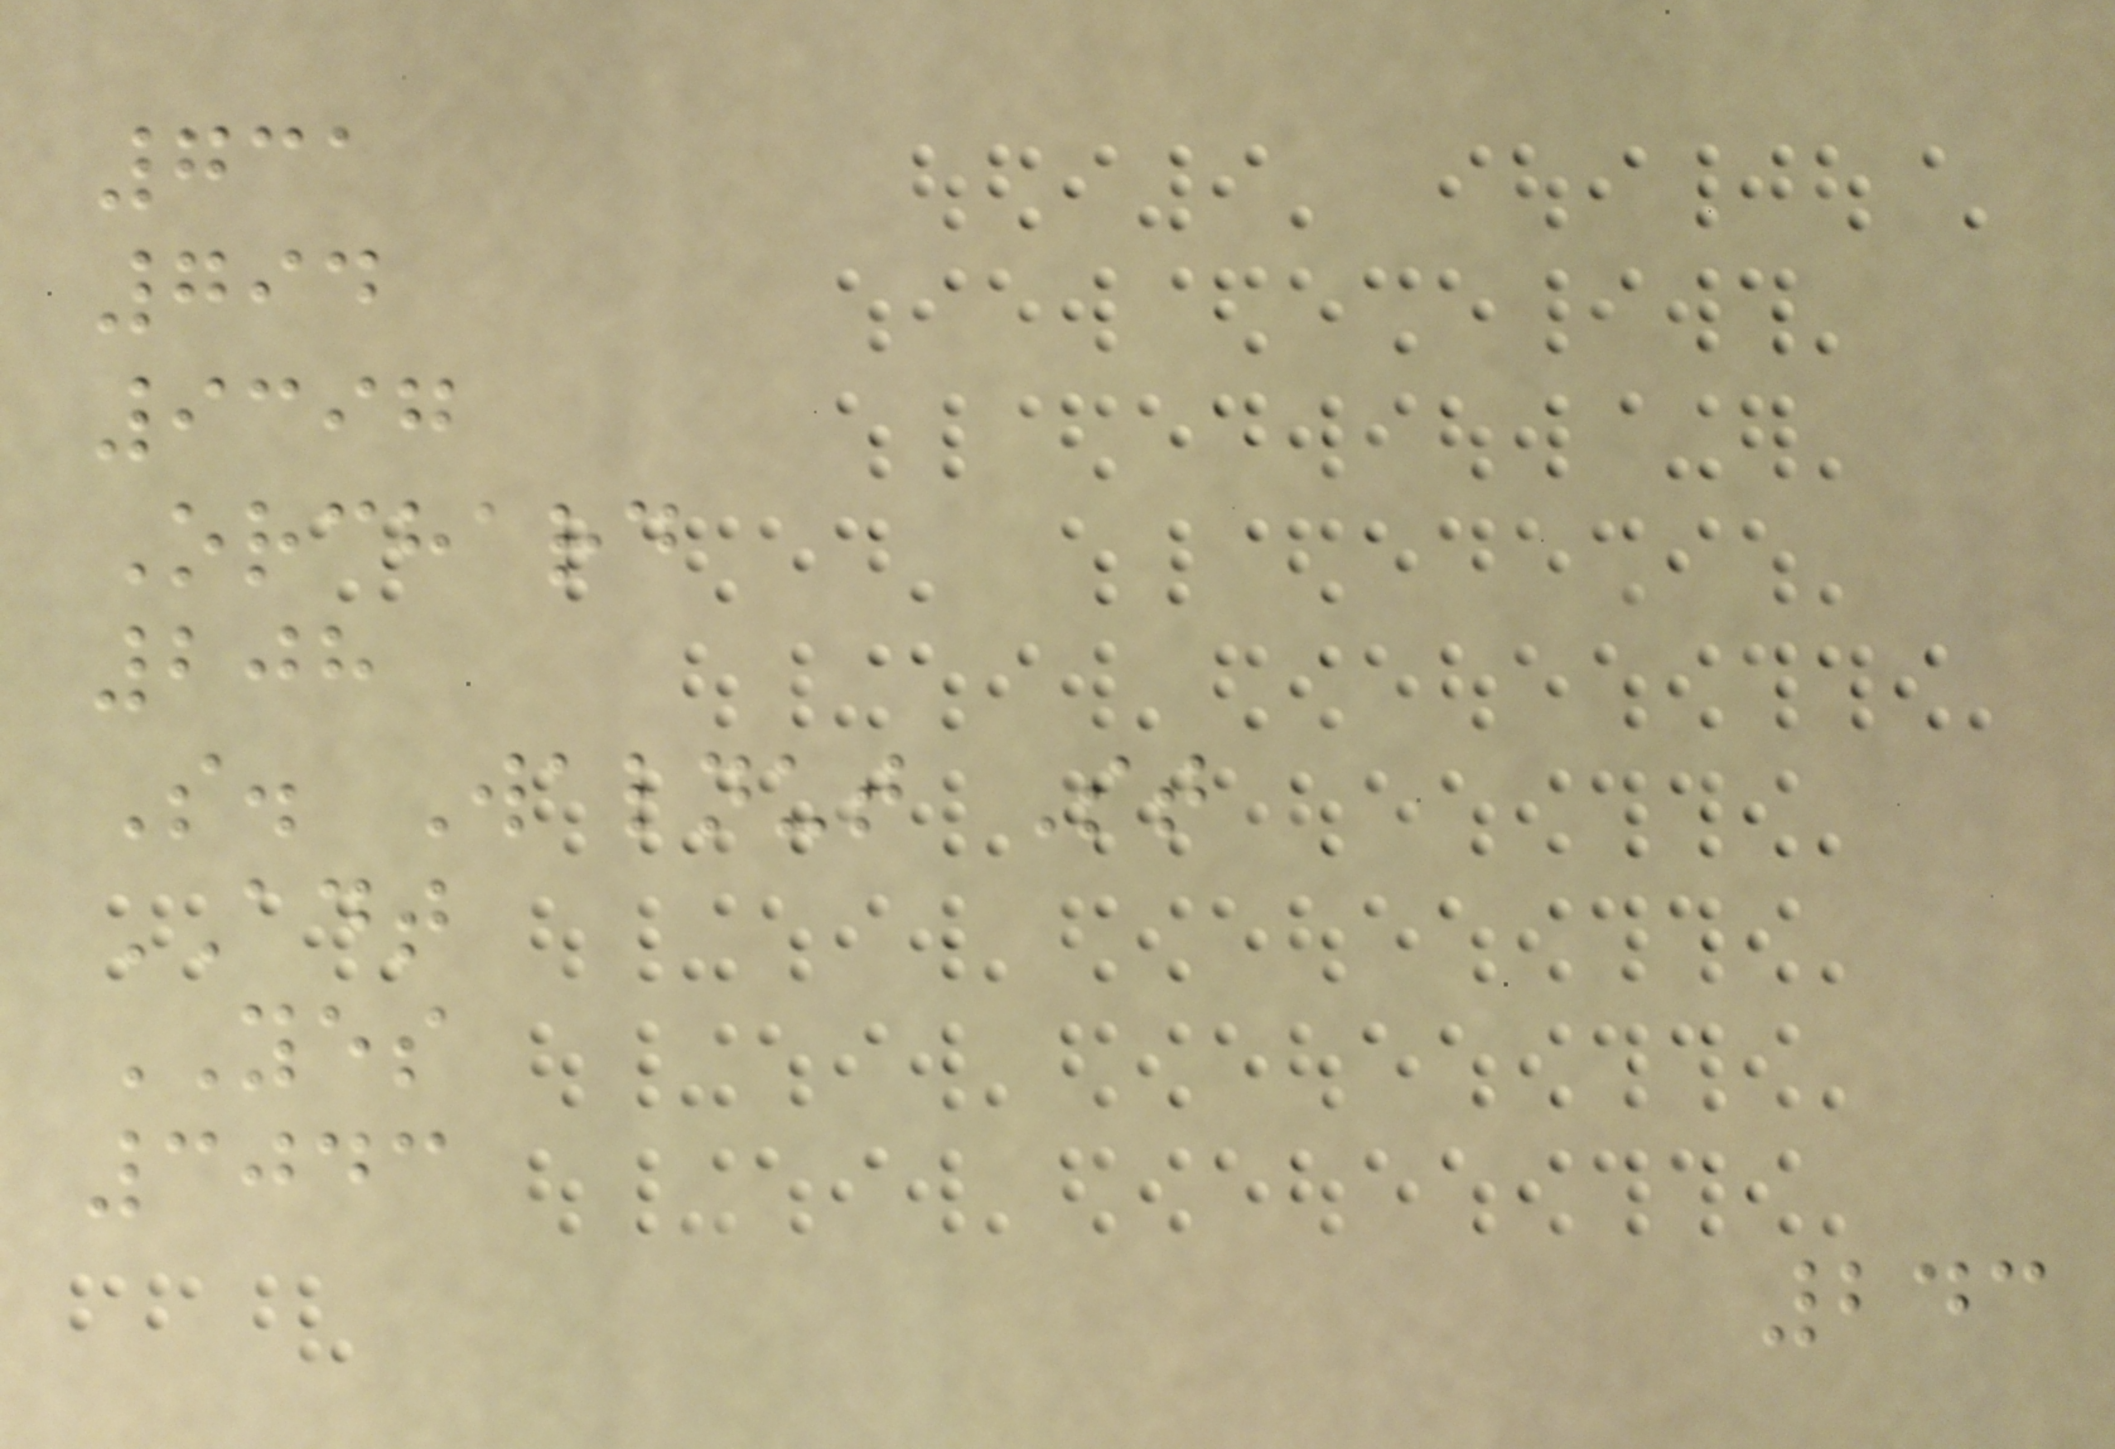731
794
9397
Orchard
208
S. Walnut St
ADT
YES
3043
243
